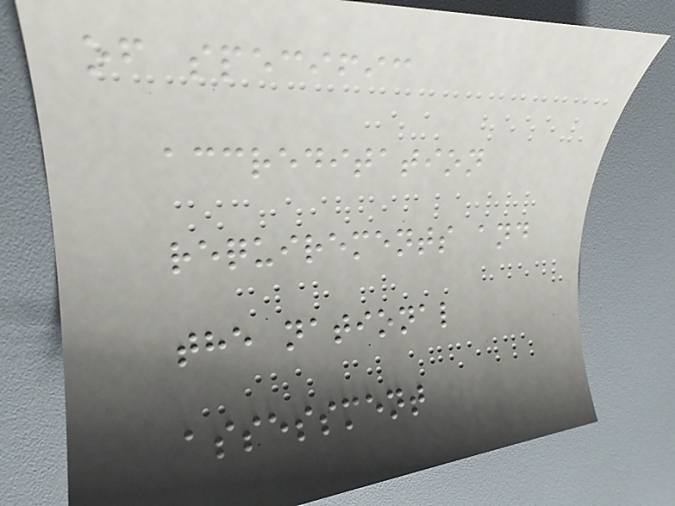of specific
accreditation
requirements and
the national
assessment
